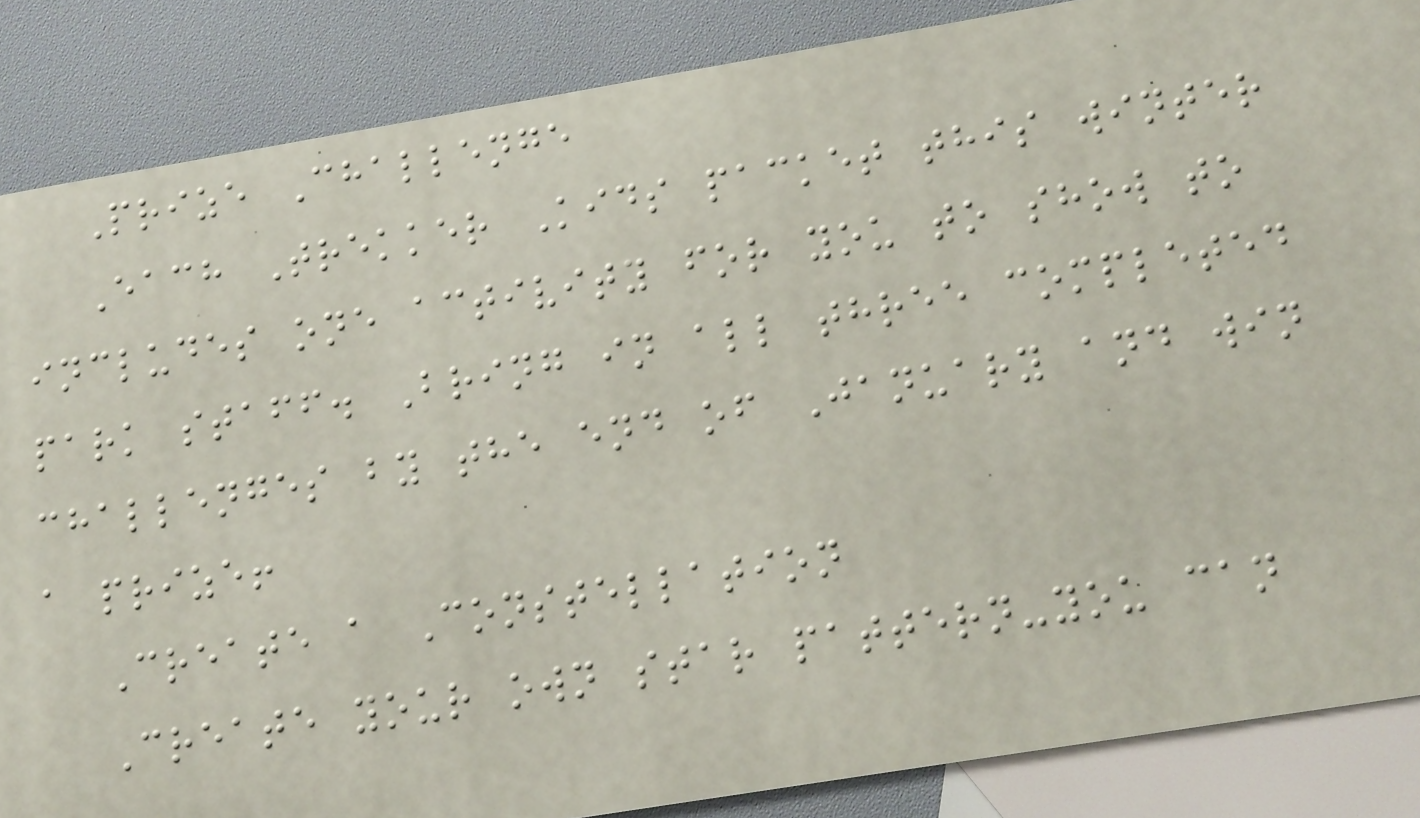Prize Challenge
Each Trekker Kids packet this winter
includes one activity for you to show to
park staff. Bring in all three completed
challenges by the end of January and win
a prize!
Create a Constellation
Create your own star pattern-you can
